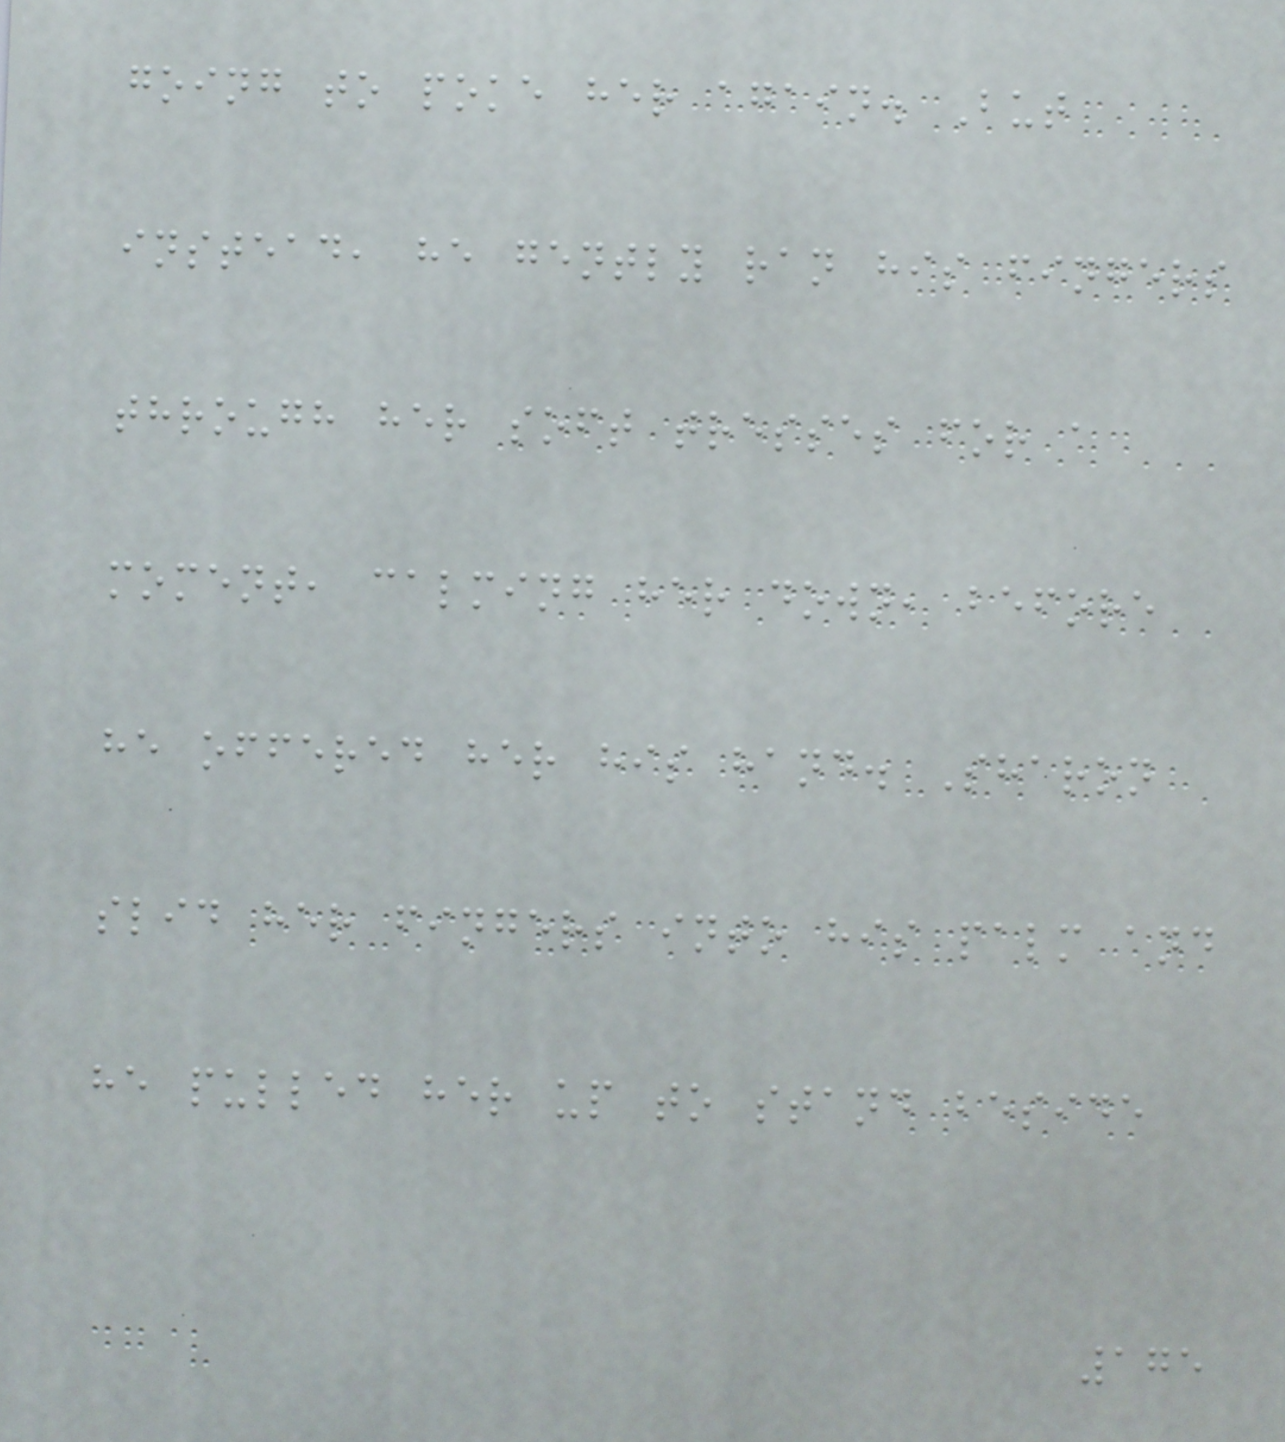going to poke her again. But
instead, he gently ran his fingers
through her soft tresses for a
moment, calming her down, before
he offered her his hand. Sharon
slid her fingers into his palm and
he pulled her up to stand beside
175
